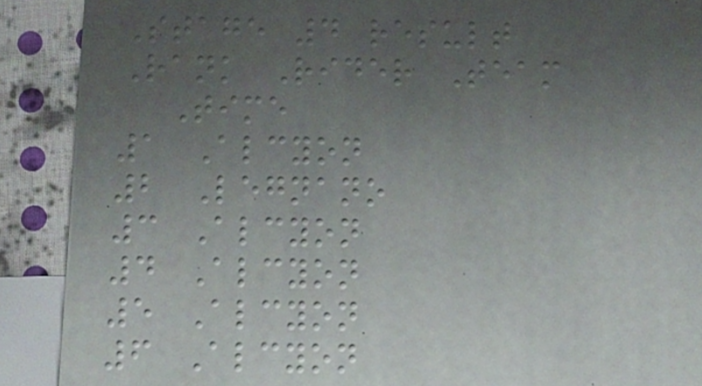Stage 4 result
Rank Rider Team
Time
1 Alcyon
2 Legnano
3 Alcyon
4 Alcyon
5 Alcyon
6 Alcyon
